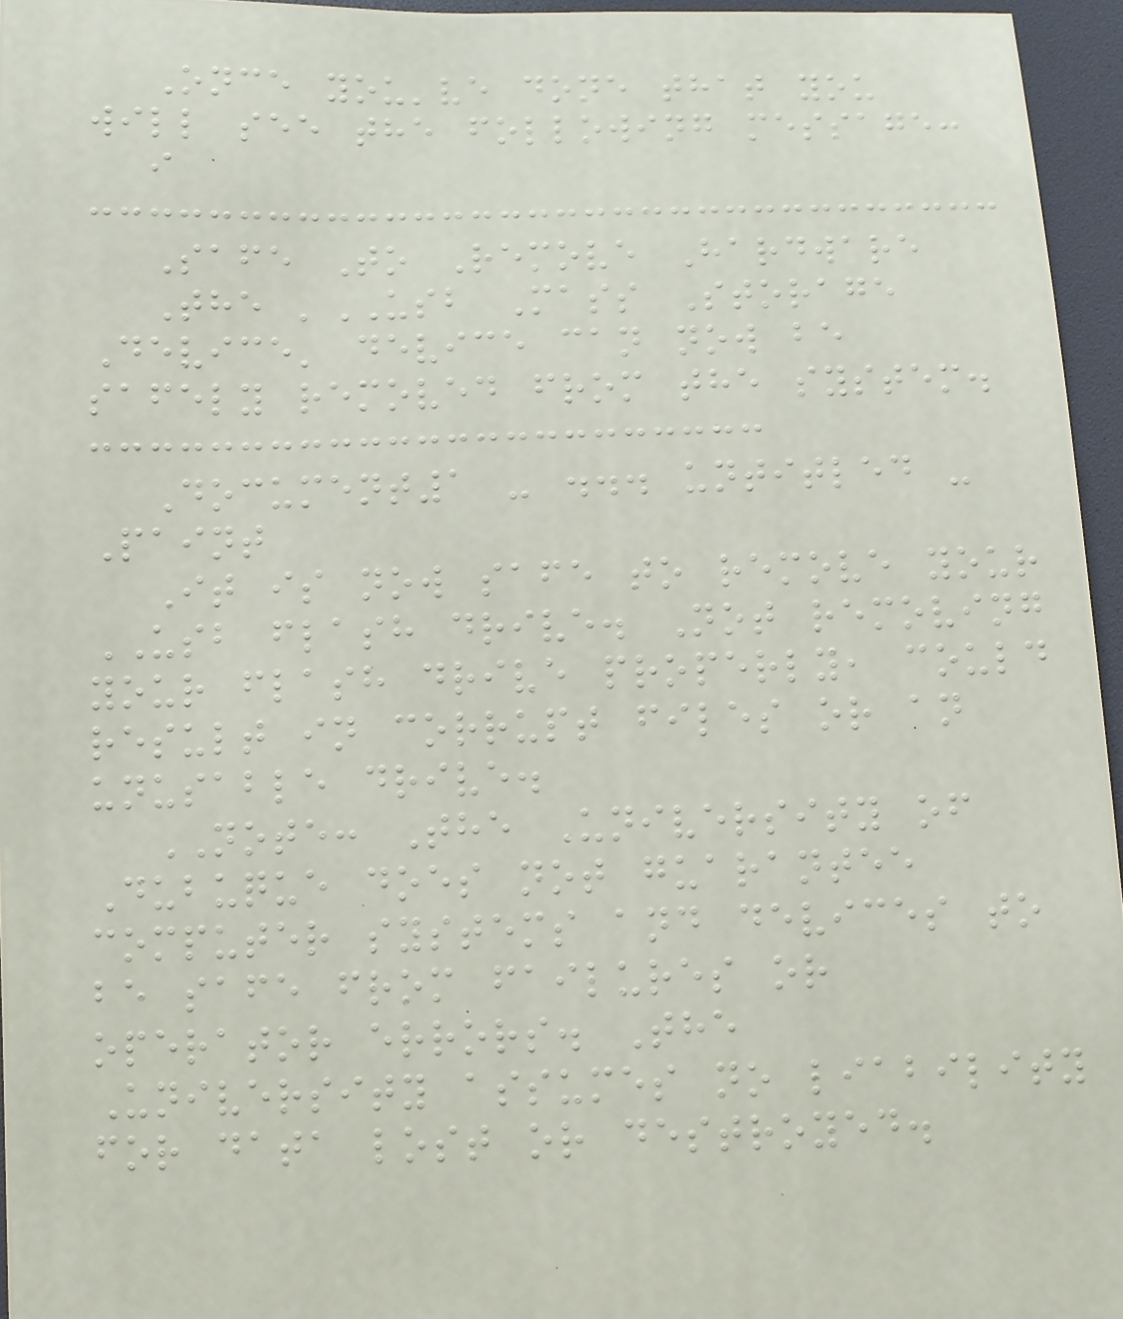Once you've done that you
will see the following message:
i
Safe To Remove Hardware
The 'USB Mass Storage
Device' device can now be
safely removed from the system.
Document1 - ... untitled -
Paint
It is now safe to remove your
USB flash drive. Not removing
your flash drive properly, could
result in corrupt files or an
unusable drive.
NOTE: The University of
Dubuque does not guarantee
computer systems and devices to
be safe from failures or
operator errors. The
University assumes no liability
for data lost or destroyed.
